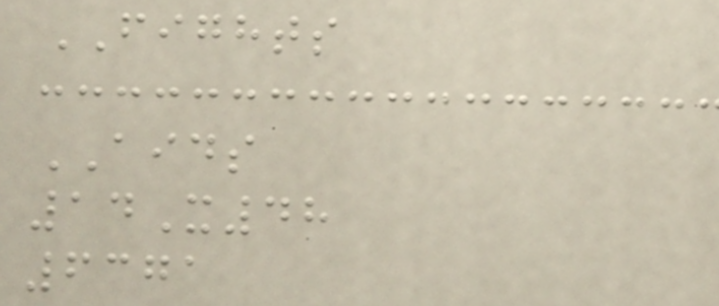FIGHTS
AIDS
14X48
6371
